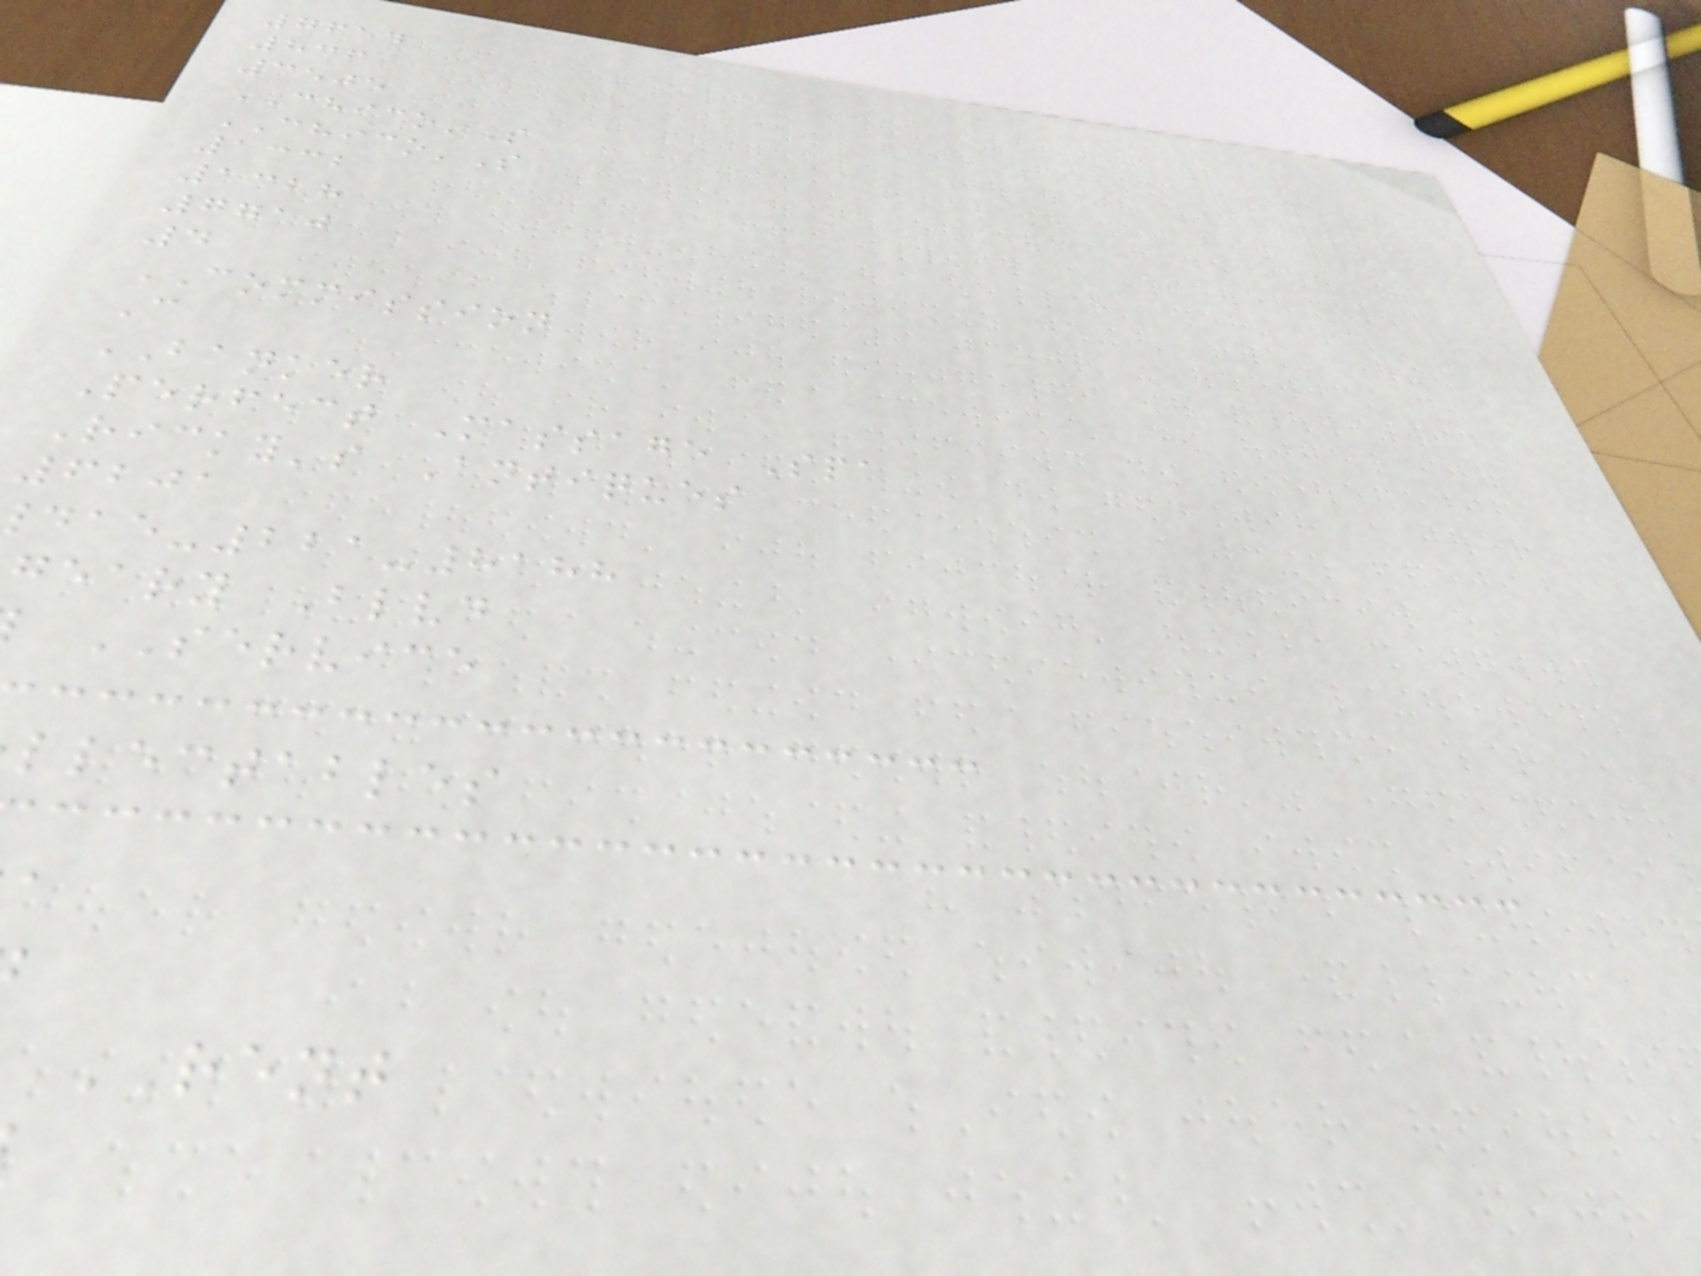7654
836
3505
CHICO'S
CHICO'S
1332
1328
7710
4
COMMISSION
C
BANKER
Perfect Massage Spa
Ricky's Antiques
6201
-221-8188
geary Blvd
SERVICE
llectables
RENT
